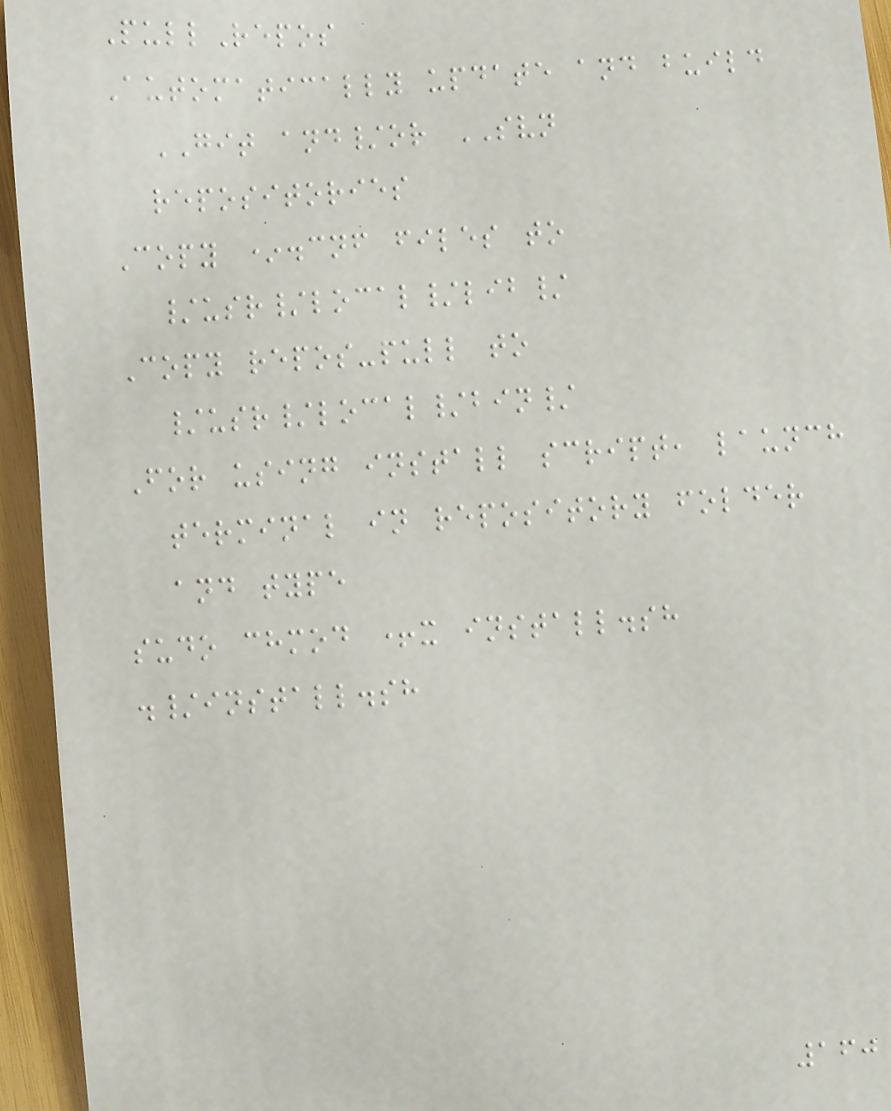PullRepos
Automatically update and build
GIT and/or SVN
repositories
Copy *.cnf files to
/usr/local/lib/
Copy repos-pull to
/usr/local/bin/
For using install script, launch
terminal in repository folder
and type
sudo chmod +x install.sh
./install.sh
160
